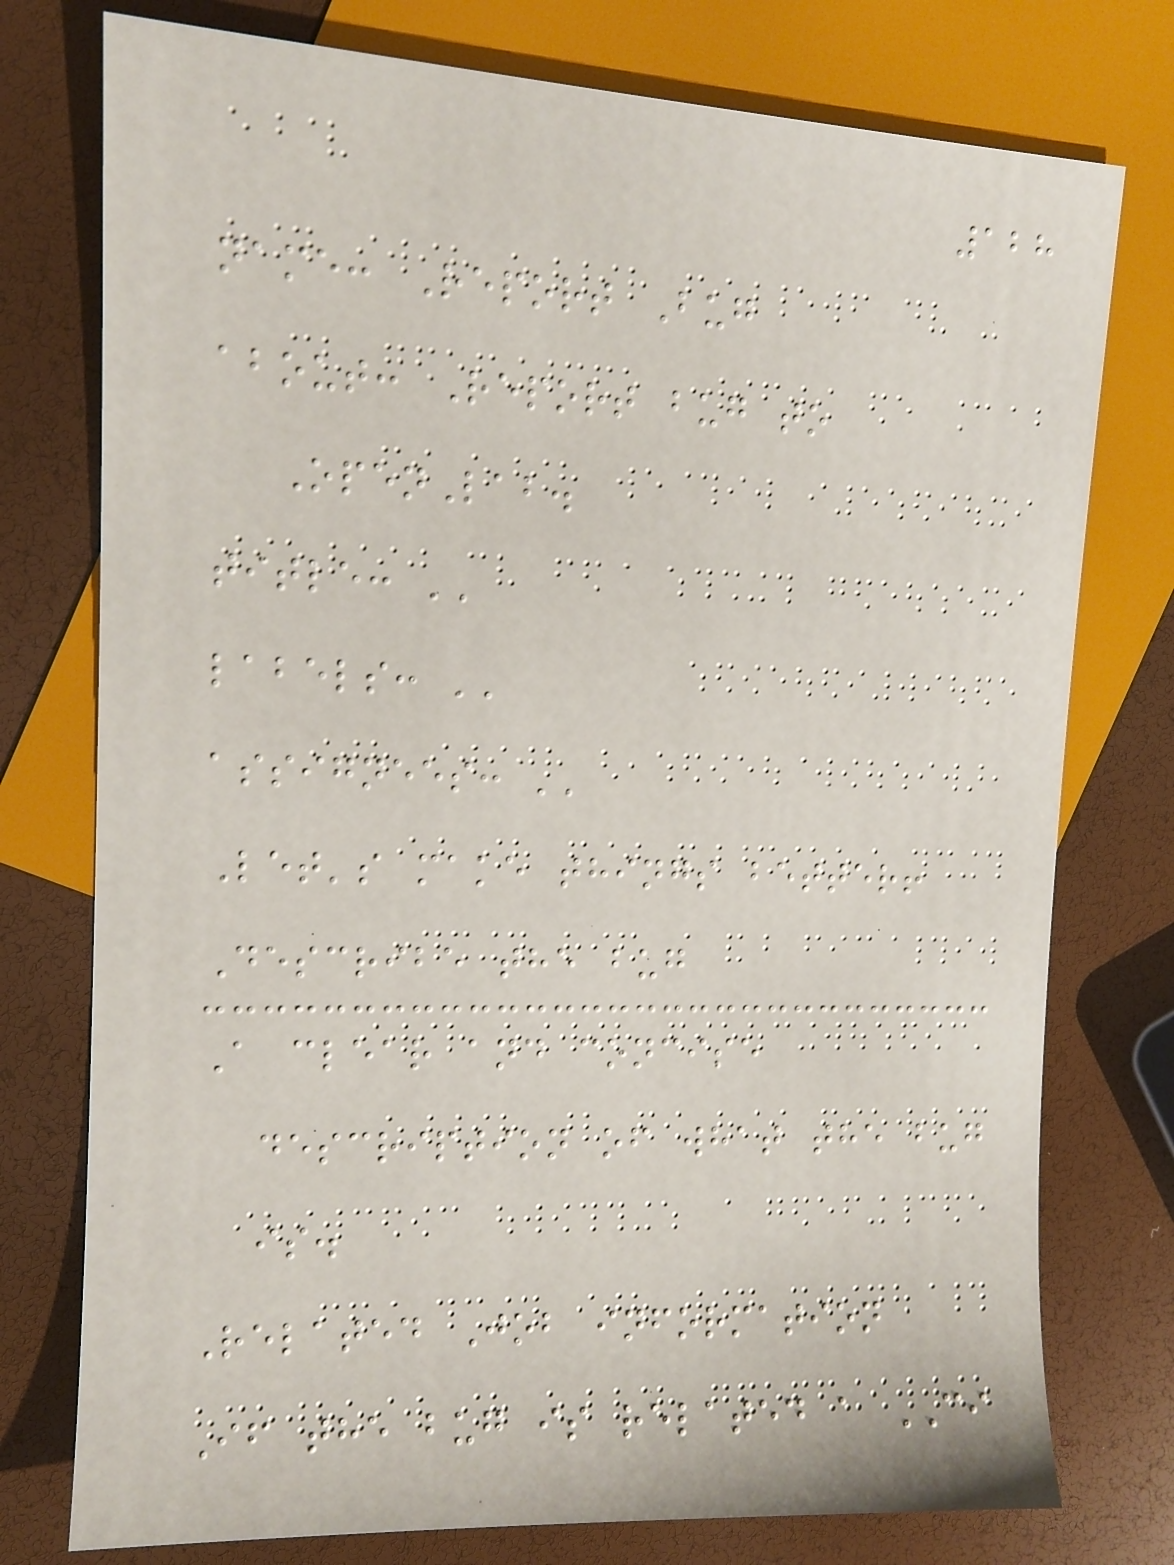128
name: Report Bug
about: Report bug to
OpenLab.
title: ''
labels: ''
assignees: ''
Let's make things better!
Describe the bug
A clear and concise
description of what the bug
is.
Related Job information
If the bug is related a CI
